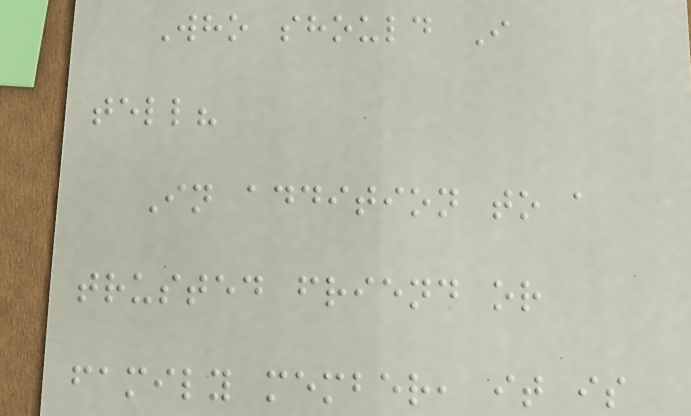Who should I
tell?
In addition to a
trusted friend or
family member, it is
